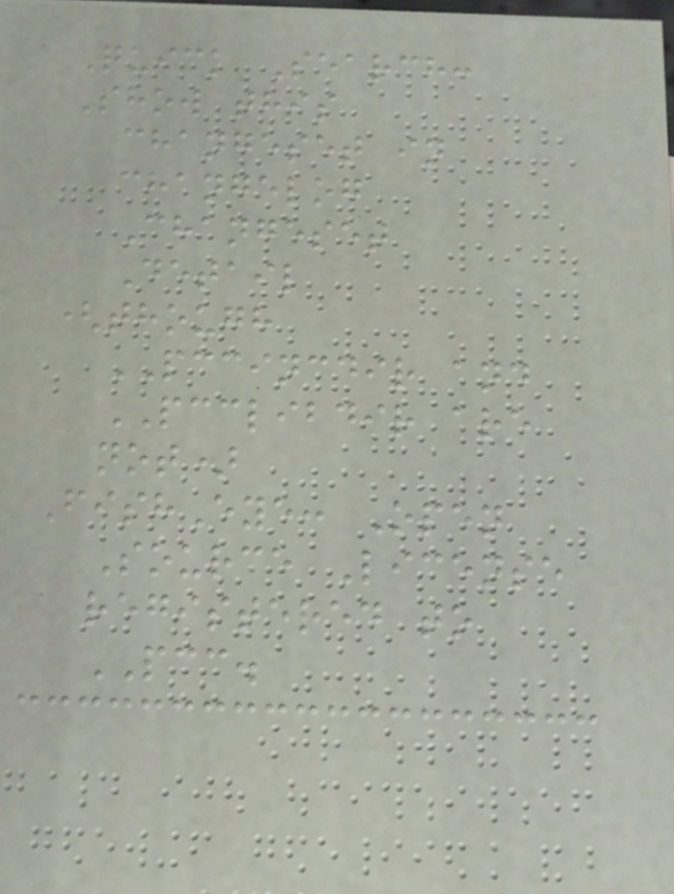Quick Search:
Show this
changeset in
changelog
Changeset
Detail
(though
PCCINCDIR and
PCCLIBDIR are
not)
FishEye: Open
Source License
registered to
PCC.
